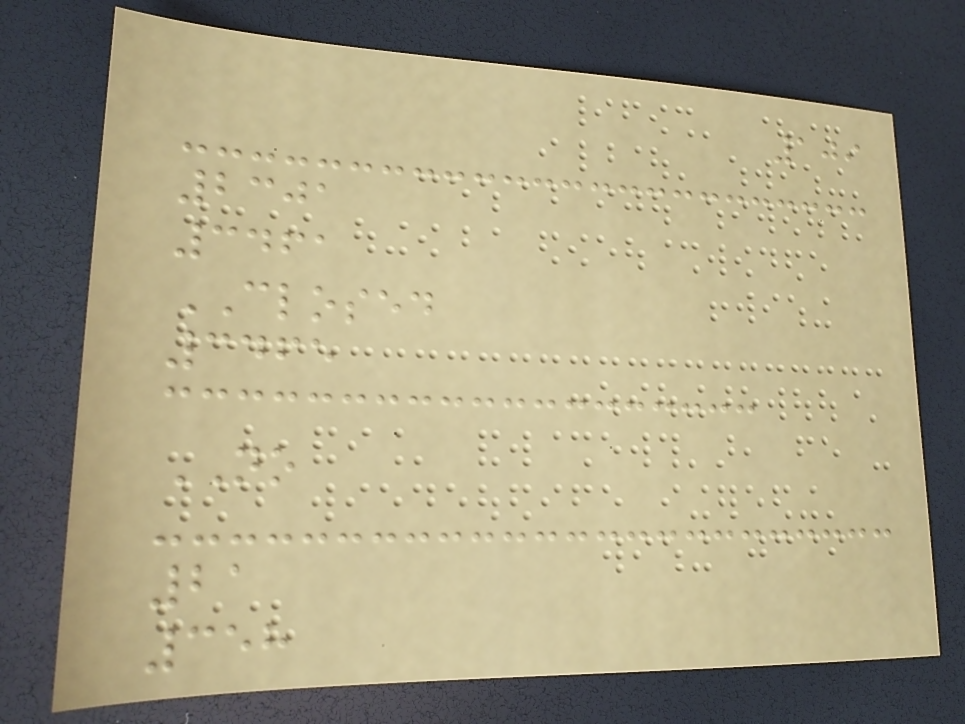109
2301
3461
CLOSED
3465
NO
21
358
